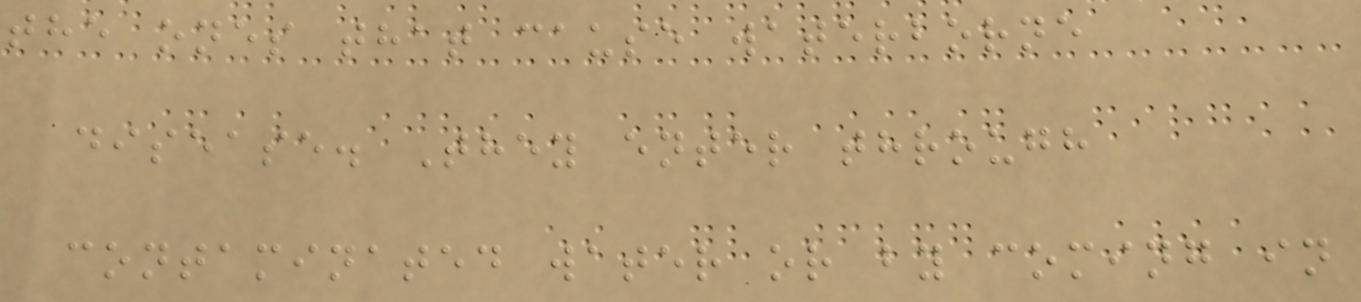the ones that cause waterborne
disease. They enter through
contaminated water or by coming in
